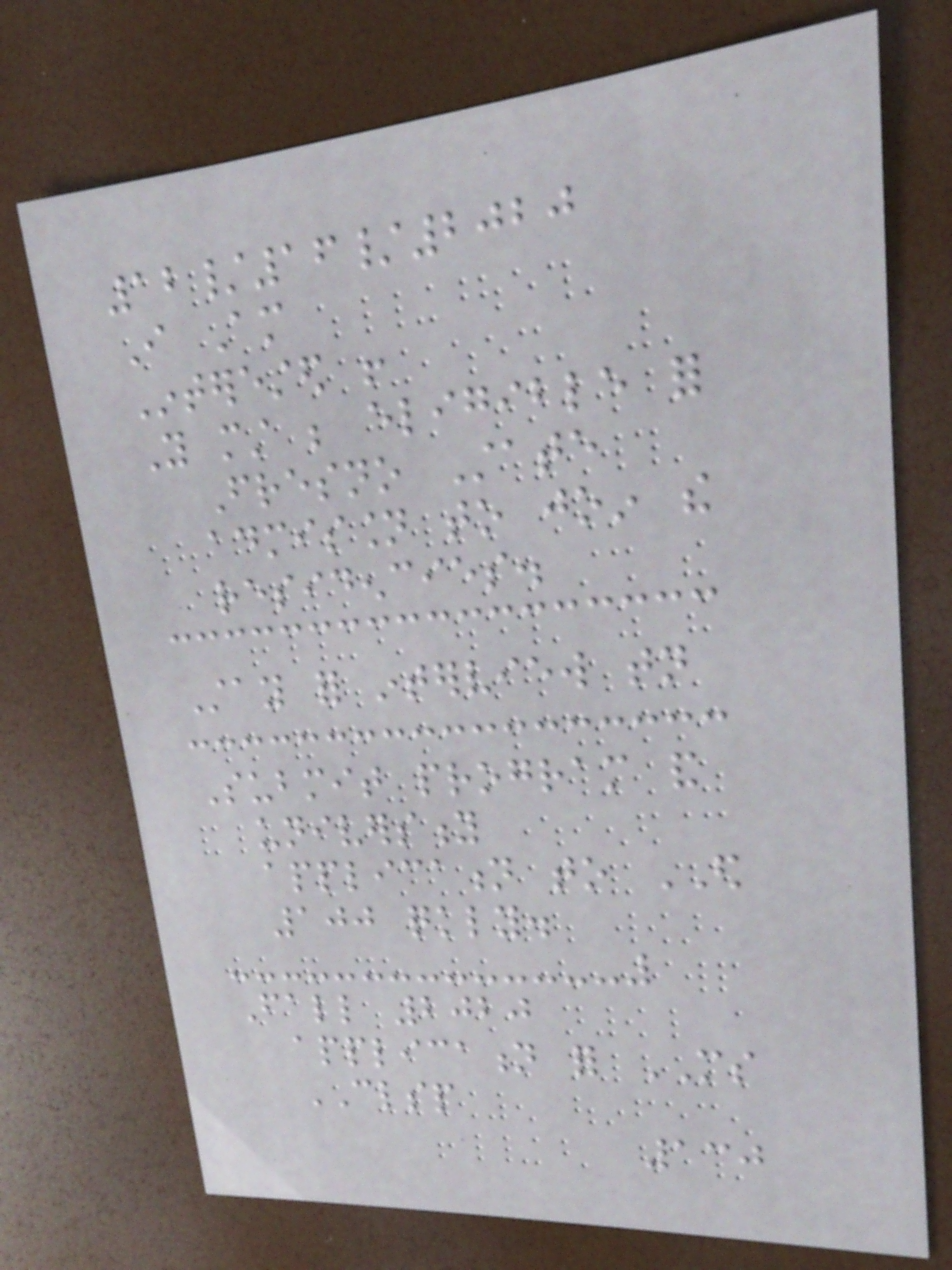12/16/2020
I Am
Interested !
You must be eligible for
Fresno State
admission to join the
residencies.
Stay for interview tonight
Submit program and
university
application to ED
100 quickly.
Fall 2020
application for MS
CLSP
130
